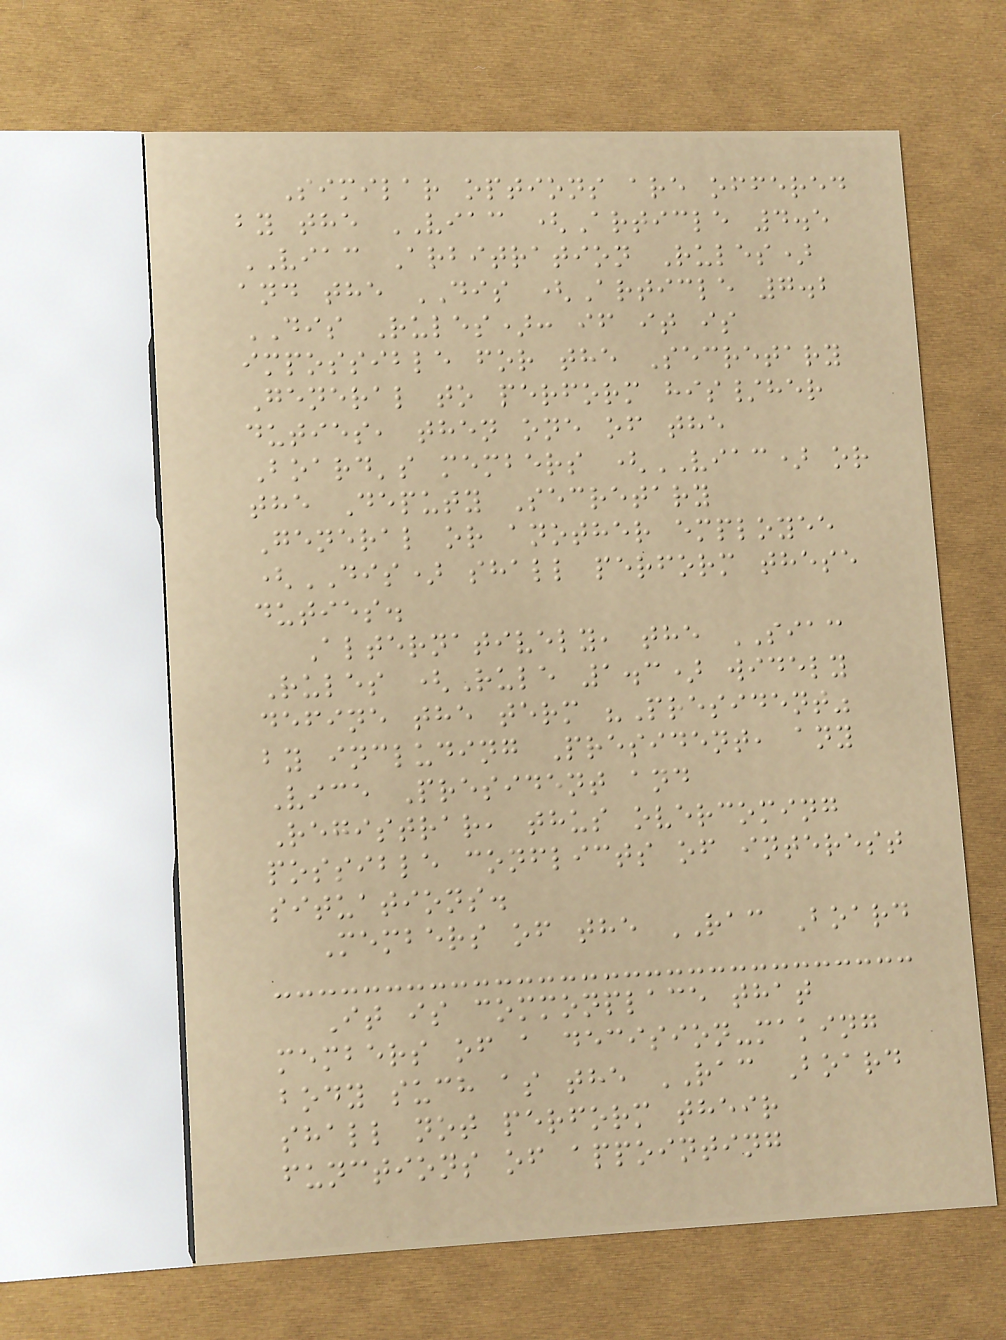Similar options are offered
by the VIAC (Article 4.5
VIAC Arbitration Rules)
and the DIS (Article 7.2
DIS Rules): if it is
impossible for the Secretary
General to perform his/her
duties, then one of the
Board's members (VIAC) or
the Deputy Secretary
General or another employee
(DIS) shall perform these
duties.
Alternatively, the SIAC
Rules (Rule 1.3) widely
define the term "President"
by including President, any
Vice President and
Registrar, thus overcoming
possible conflicts of interest
situations.
Members of the RAC Board
It is commonplace that
members of a decision-making
body such as the RAC Board
shall not perform their
functions of appointing
